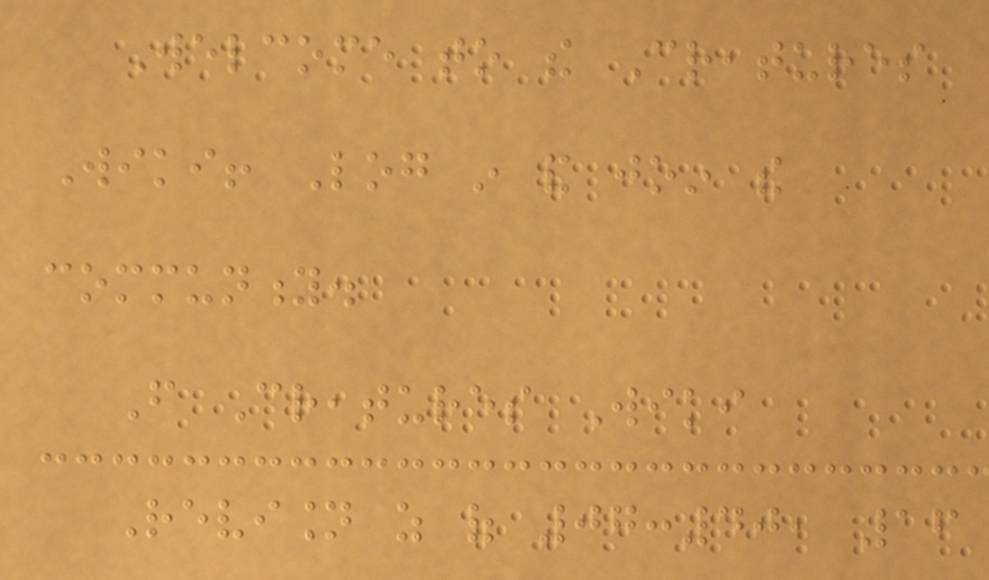Welcome to the Creatures
Wiki! Log in and join the
community.
From Creatures Wiki
Revision as of 07:40, 16
